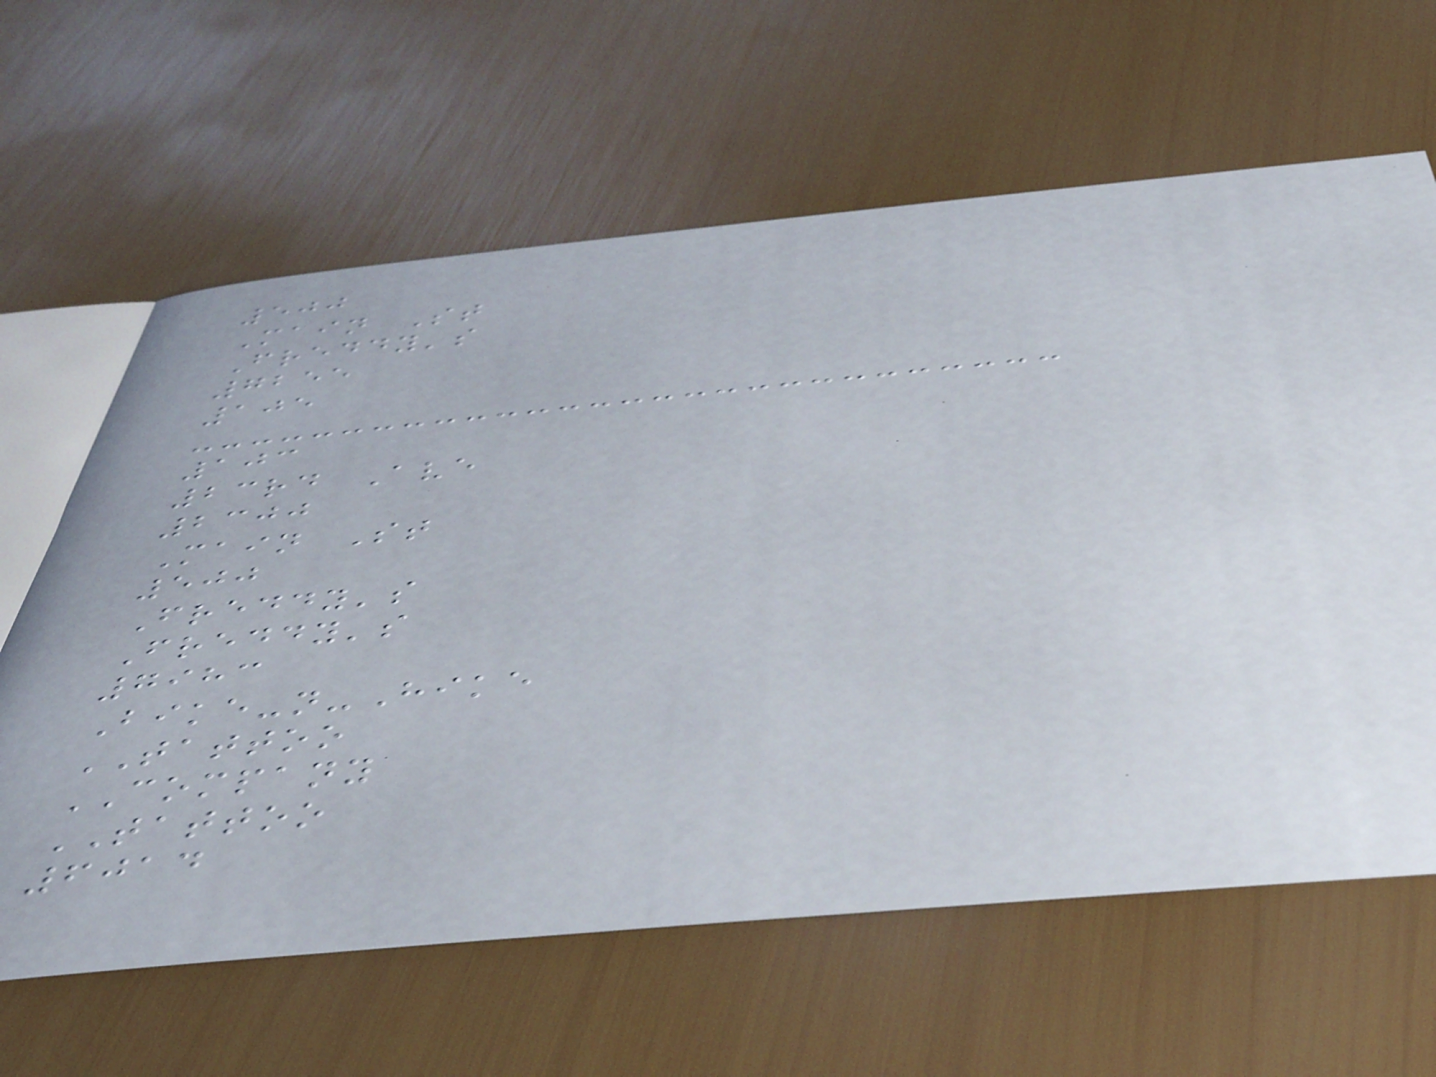500
Main St
Freddy's
7255
105
103
23rd Ave
2300
Main St
500
Freddy's
Freddy's
7983
Bike-n-Hike
TATTOO
COMPANY
TATTOO
6014
